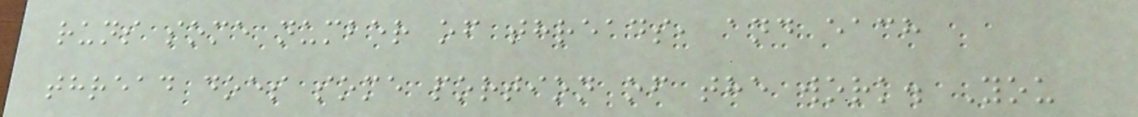runs some number of threads, and each
thread does some portion of the work. You
